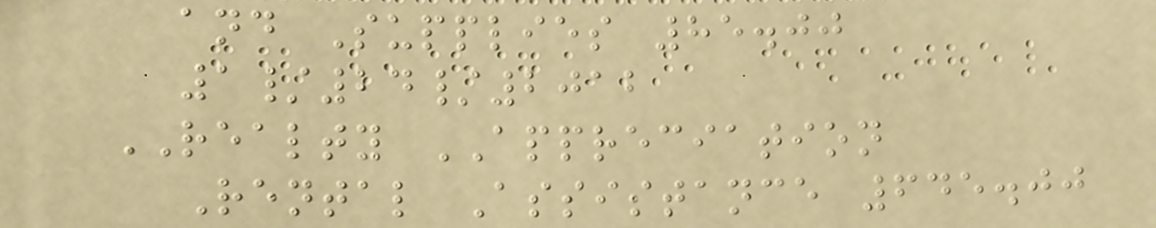and Supplies 85.00
1/24/2012
REALTY APPRECIATION
Rental Assistance 645.00
